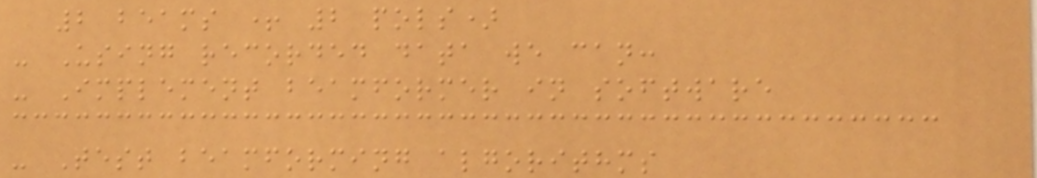2 beams + 2 pols)
- Using recorded data we can:
- Implement beamformer in software
- Test beamforming algorithms
